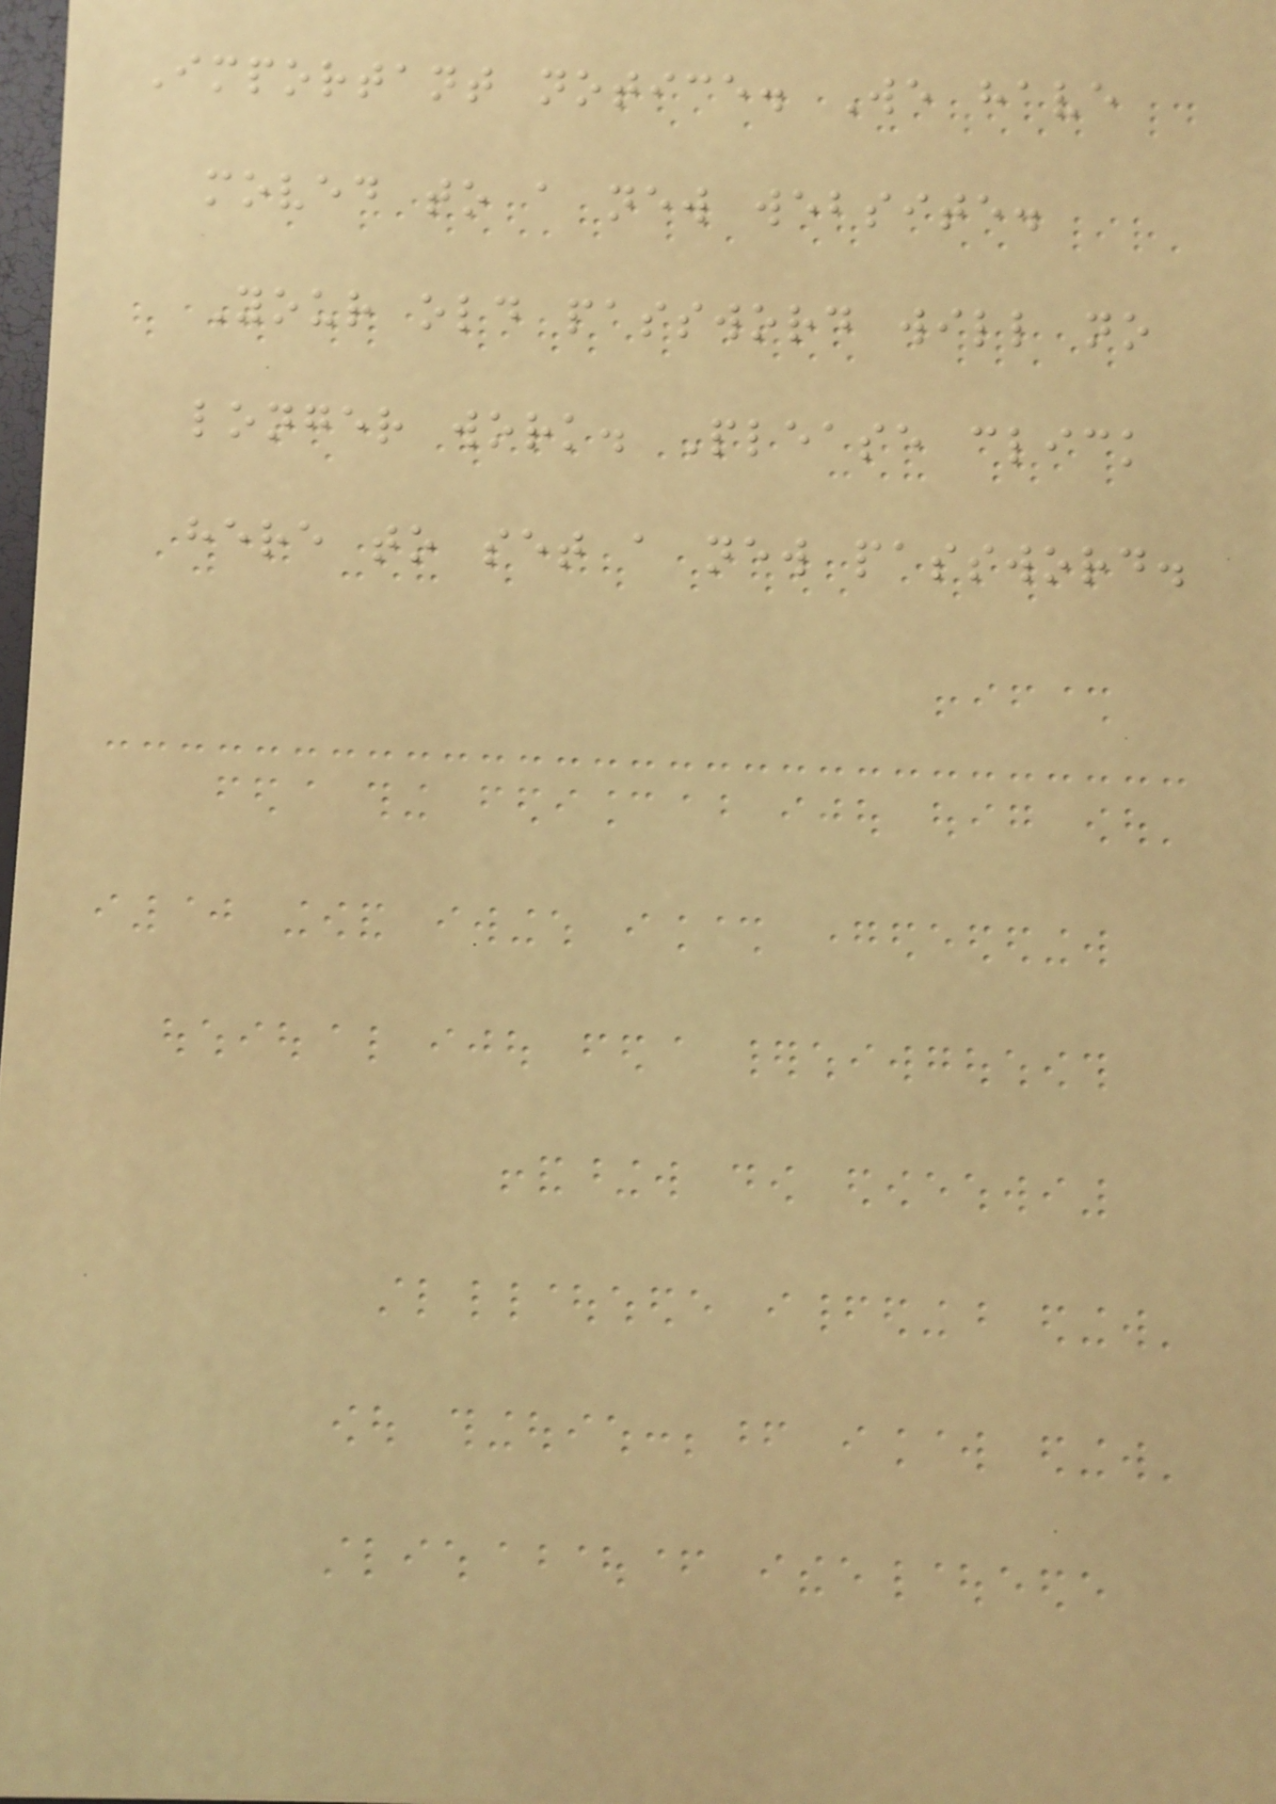Important notice. We have
moved to a new website.
Your old password will no
longer work. Please click
here to set a new password.
